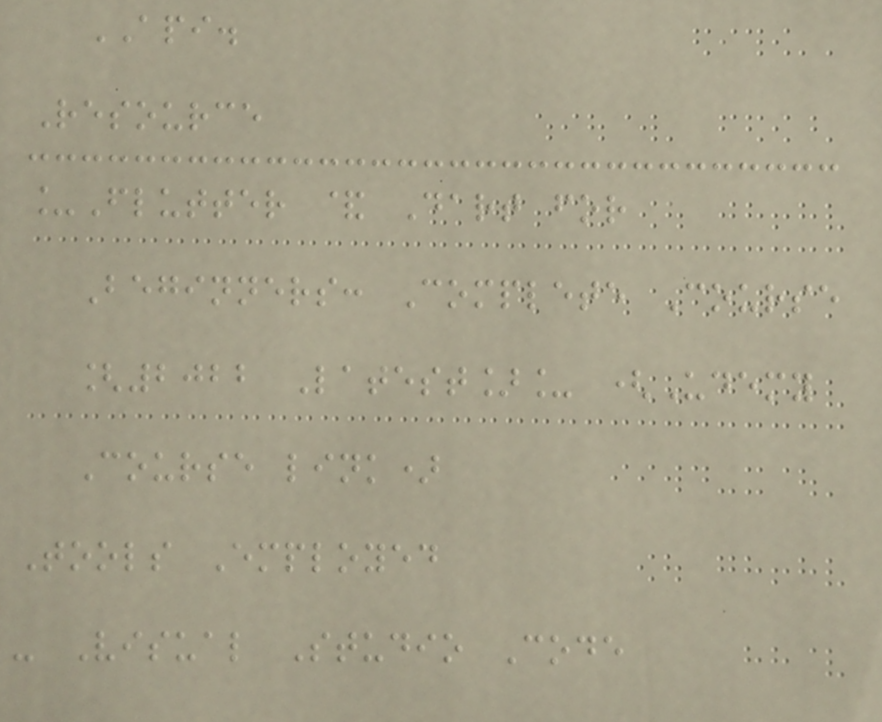API.
Resource
_Flutter & Dart for
Beginners: Complete Course
[2022 Latest]_ (Udemy
Course link)
Tools Employed
- Visual Studio Code
